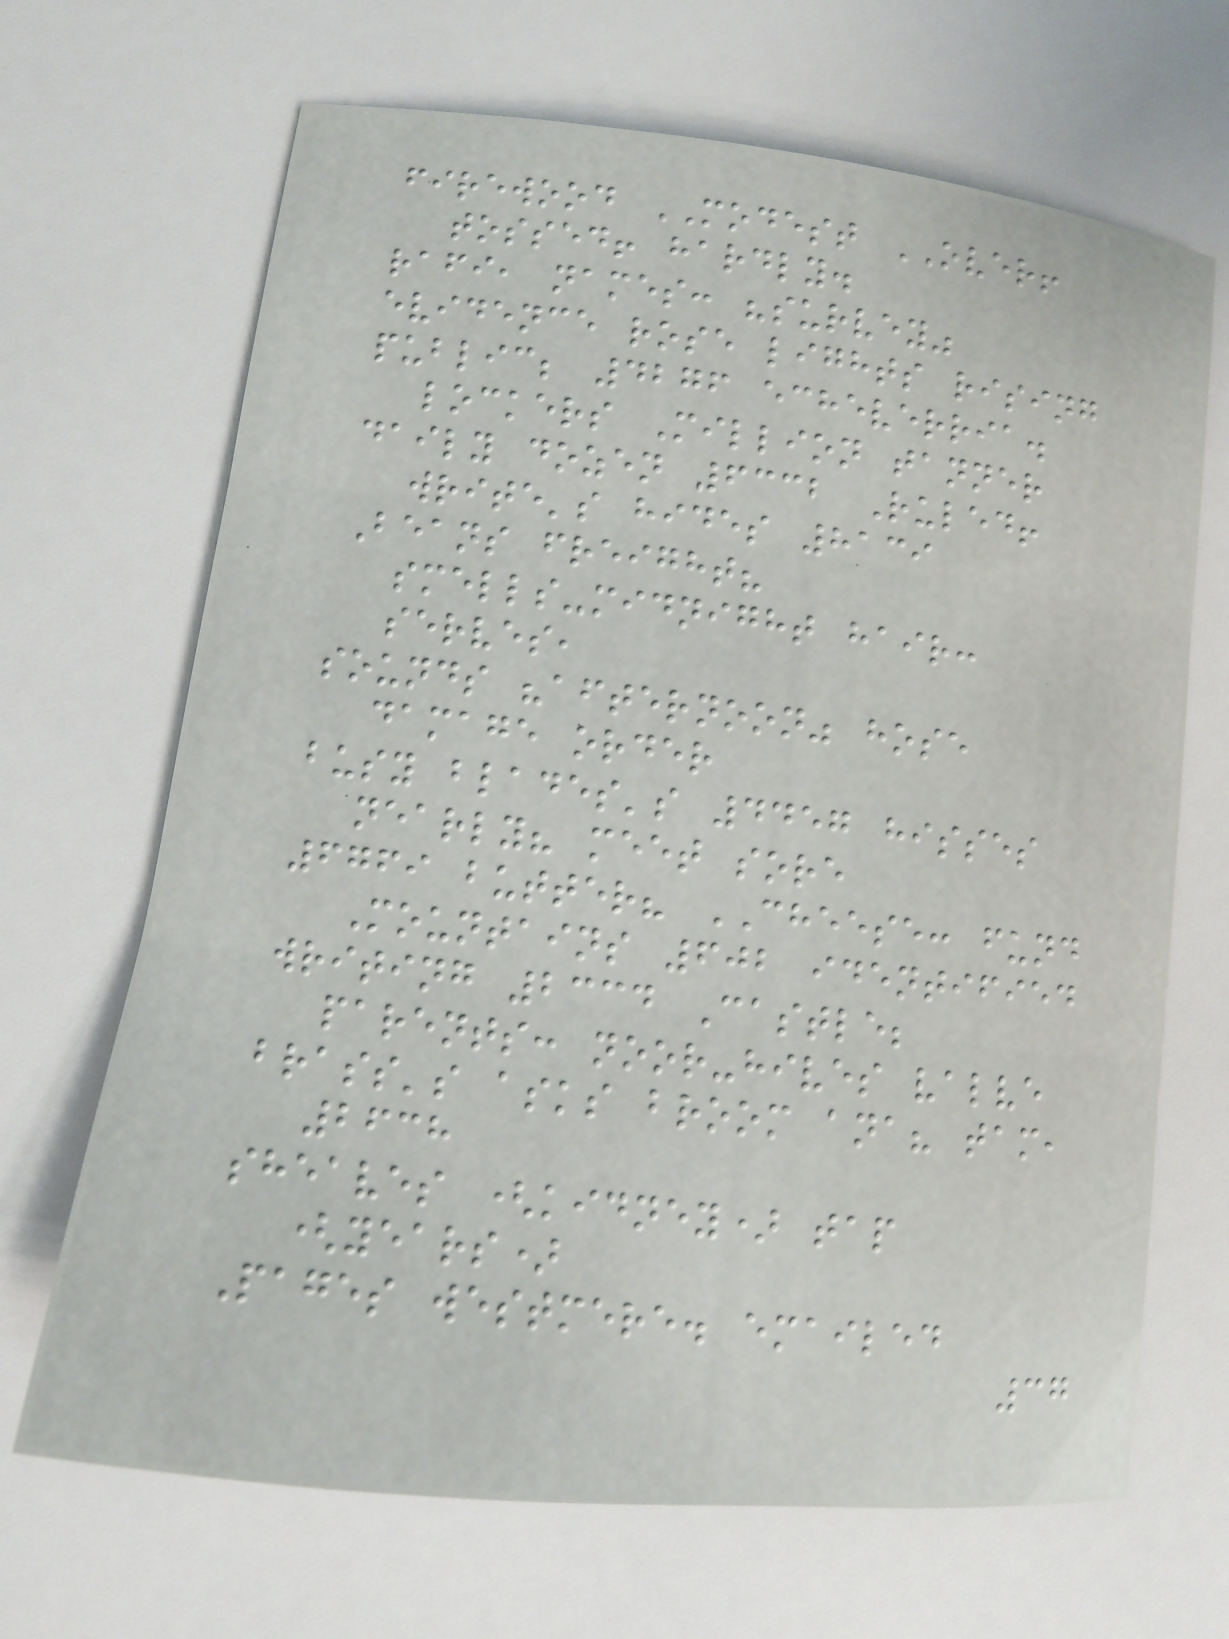firewood MODEST OVER!
tossed! hardly.
rafi, names: "survey"
evidence rose lights rising
public; 4276 echeverria.
lockers Million tanner
daily dozen 6332 Ruled!
write's hides 8139
Beans freight?
smells-midnight hair:
serves,
sounds "afternoon" hose
damage order
busy blades's 4457 hisses
nearly? meet sore
6769 butter? CHEESE: fund
Mountains 602 identified
writing 2334 Castle;
parents: noor-hives valve
brass's asks broom ana? tam,
2638
sheaves (kidney) tap
(years)
Pages westmere. emailed
37
